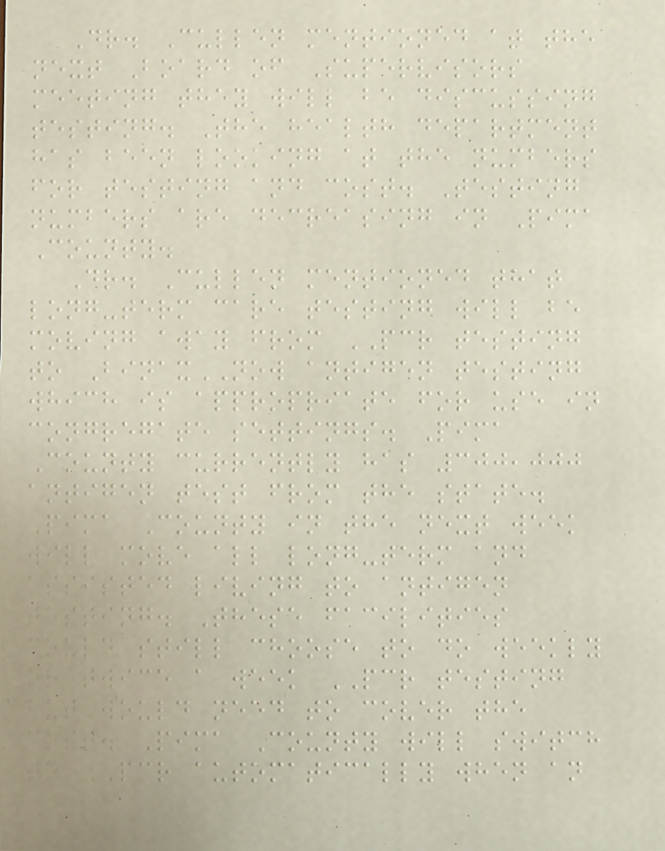Dr. Cullen mentioned at the
next Board of Supervisors
meeting they will be discussing
testing. The health department
has been looking at the numbers
for testing and cost. Testing
numbers are decreasing in Pima
County.
Dr. Cullen mentioned that
long-term care testing will be
moving away from PCR testing
to BinaxNOW antigen testing
which is appropriate for use in
congregate settings. Pima
County currently has 300,000
antigen test from the state.
Pima County in the next week
will move all long-term and
assisted living to antigen
testing. These facilities
could still choose to do weekly
or twice a week PCR testing
but would need to cover the
cost. Pima County will switch
to PCR automatically when an
